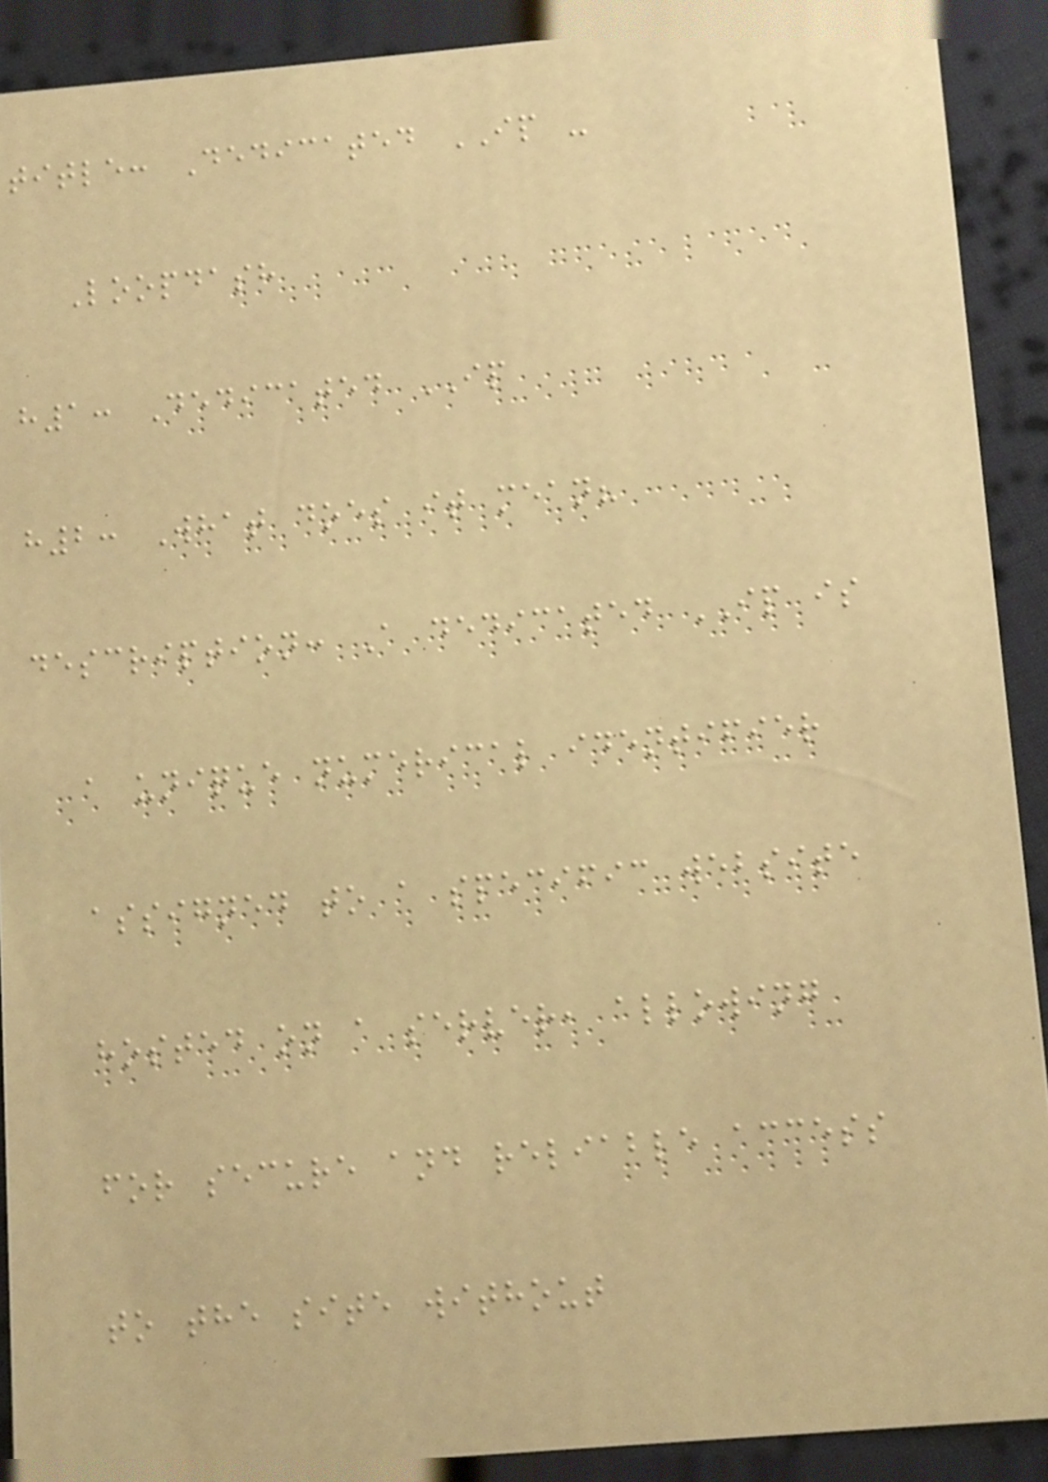title: Dedicated IP -
Loopdash
h1: Dedicated IP
h2: What does it mean?
description: A dedicated IP is
a unique numerical identifier
assigned to a specific website
hosted on a server, allowing
for secure and reliable access
to the site without
